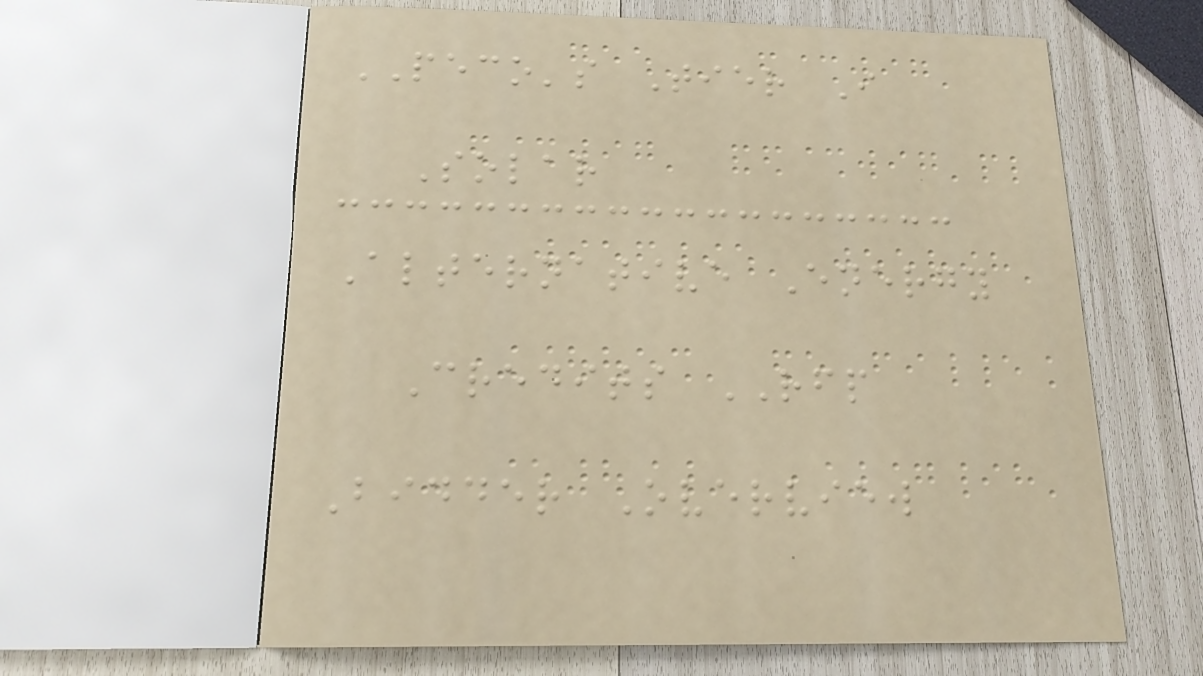PECO's Tier I
Solar
Alternative Energy
Credits RFP
Bidder Overview
